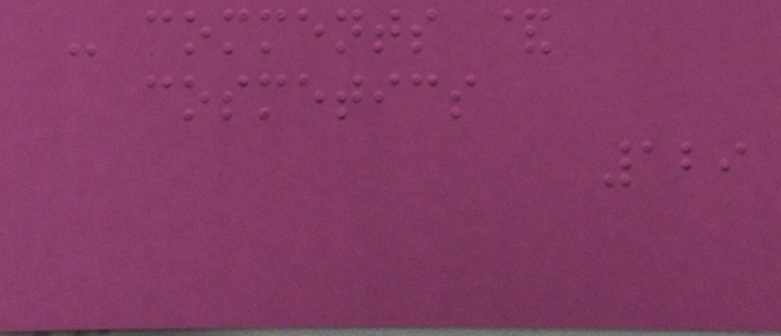- comments &
cosmetics
129
